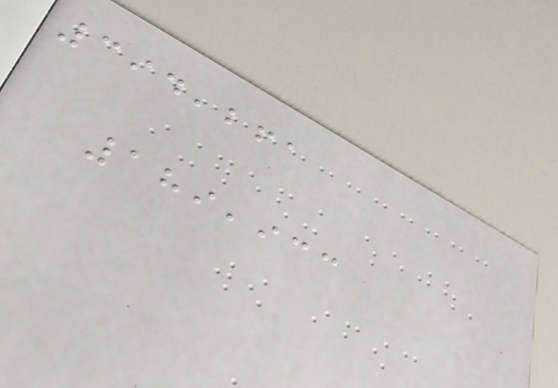394,261
189,933
